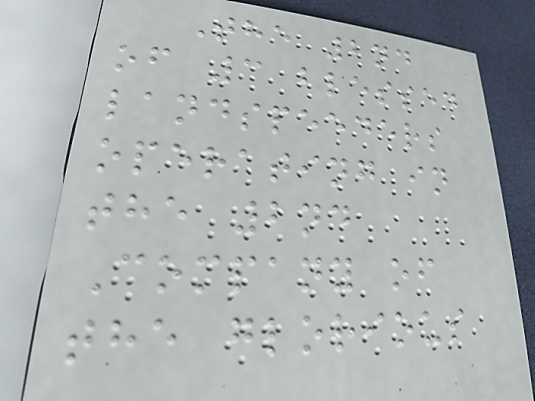The 2nd
of 3 blessed
landspeeders
operating in
the 2nd
Company of
the glorious
